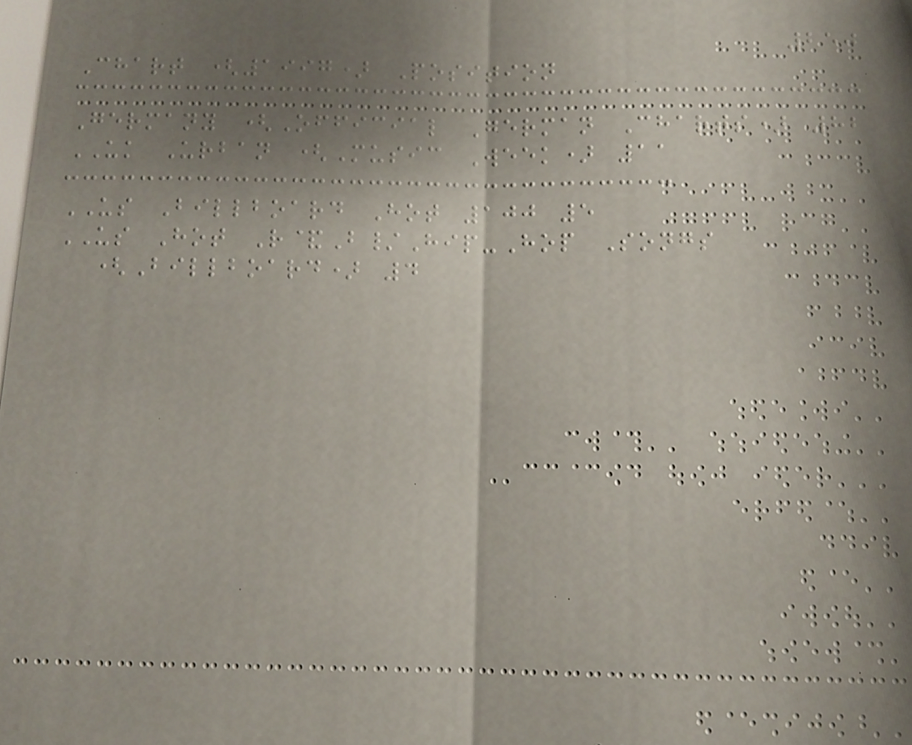250
Chart (1997) Position
Germany (Official German Charts) 82
UK Urban (Music Week) 11
US Billboard Hot 100 5
US Hot R&B/Hip-Hop Songs
(Billboard) 4
